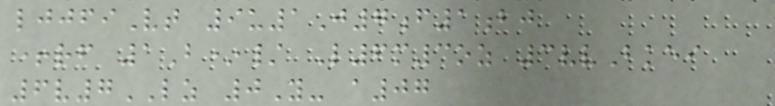ljjfiVt 9u1J7f1bj
+rf 1B*/ L6m3oz 3vvBkei
6v7LZ 0Y- a07
